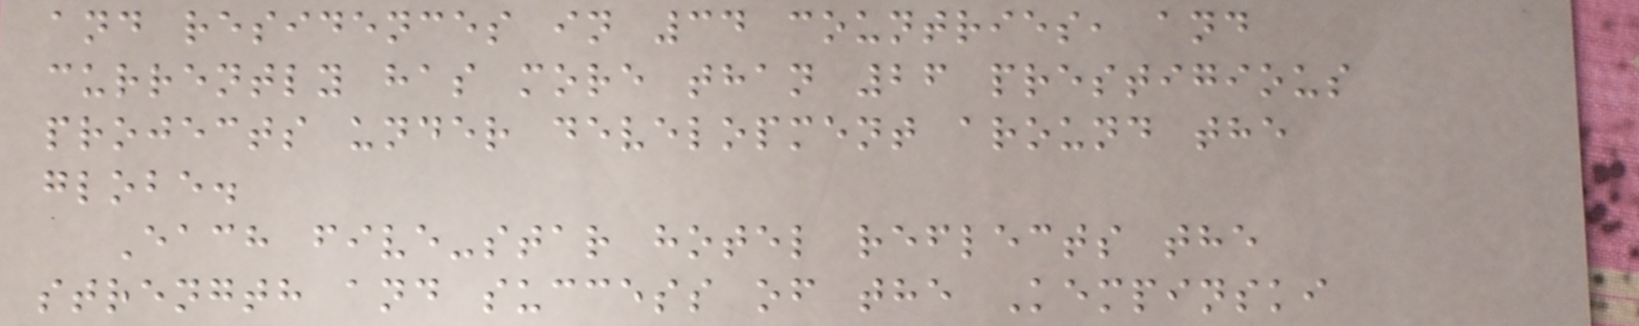and residences in 34 countries, and
currently has more than 26 prestigious
projects under development around the
globe.
Each five-star hotel reflects the
strength and success of the Kempinski
